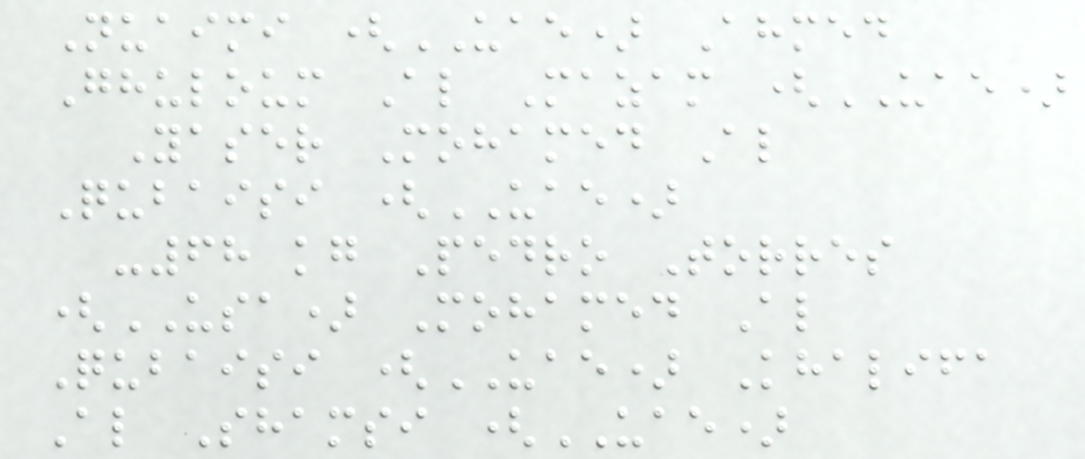Nuaimi (UAE) Ahmed
Ghuloum Al Mazam (UAE)
Yaser Mohamed Al
Qubaisi (UAE)
-68 kg Pedro Torres
(USA) Mohamed Al
Qubaisi (UAE) Khalifa
Al Shamsi (UAE)
